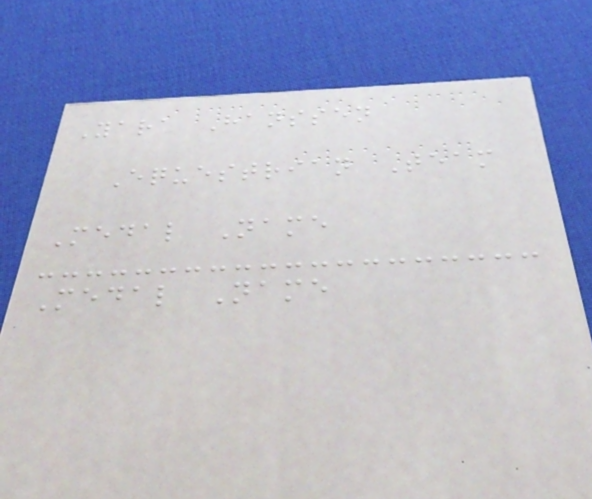Yara Hanssen
Equestrian Team
Medal Name
Medal Name
